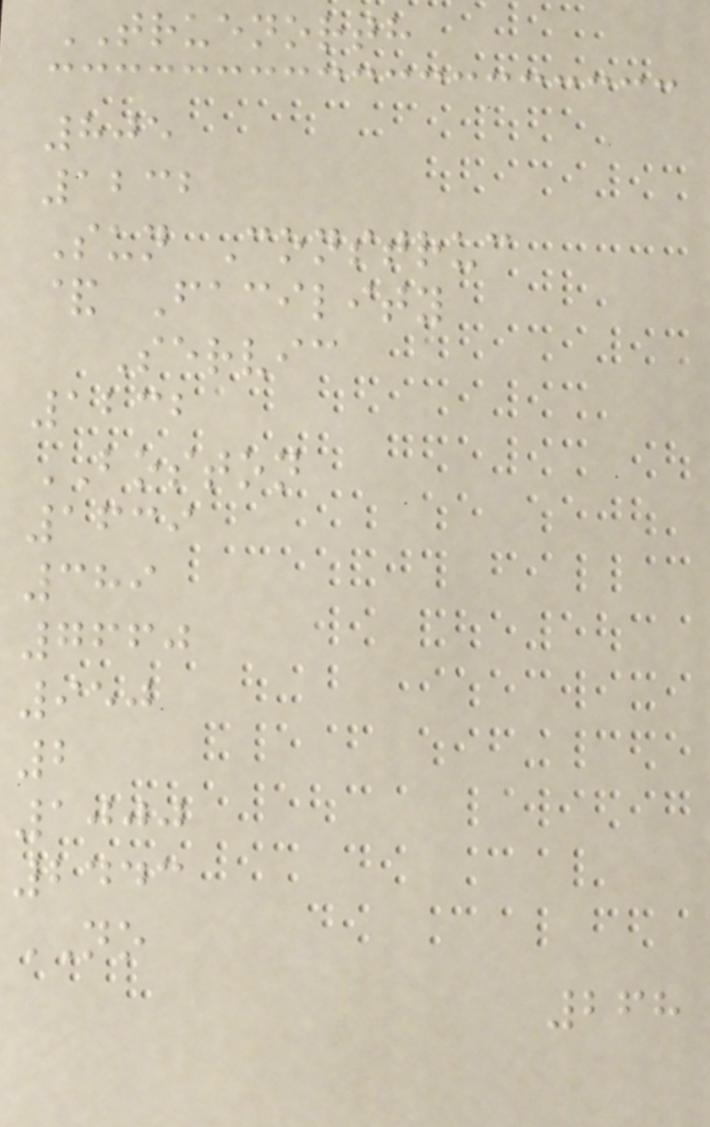TRUENORTH
805
1232
Sun Construc
& Facility
Servic
1232
BOSTON
1639
389
7660
950
2
1000
2443
NO
268
